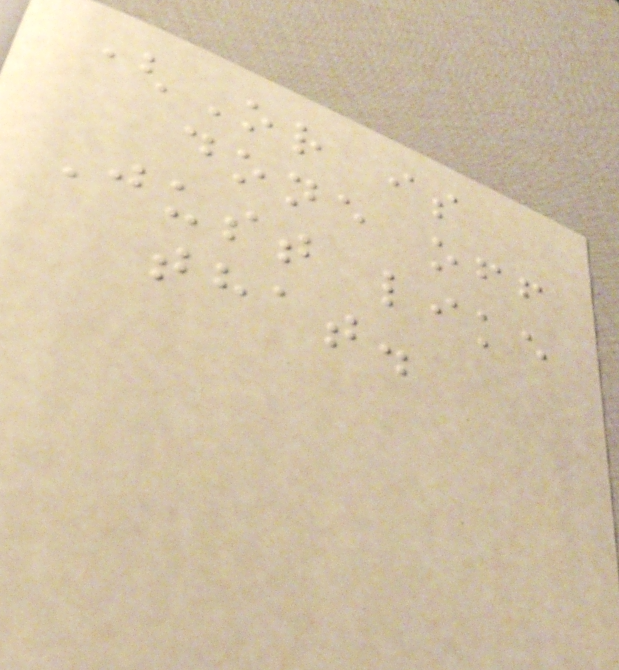(Or is
done off
Just like
that.
